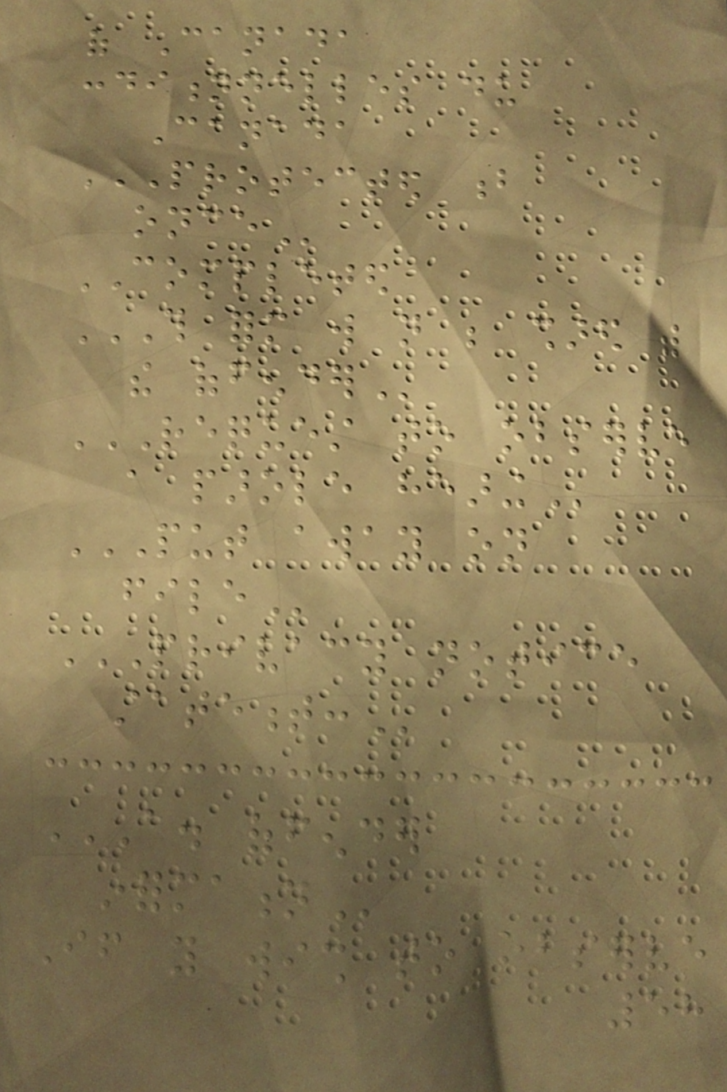of Canada
conditionnelles du
Canada
PROTECTED B
ONCE
COMPLETED
THIS FORM WILL NOT BE SHARED WITH
THE OFFENDER
REQUEST TO OBSERVE
A PAROLE HEARING
PUT AWAY ON
FILE
PRIVACY NOTICE
STATEMENT:
A. OFFENDER
INFORMATION
If you wish to observe
58
